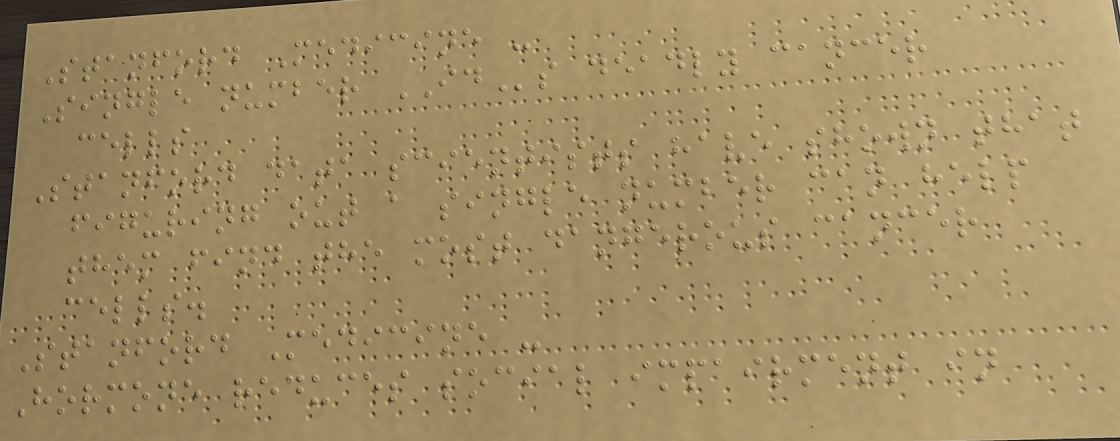Stanford Medicine -
Single number IDs deadly cancer
cells
Stanford data scientists have shown that
figuring out a single number can help
them find the most dangerous cancer
cells.
Stanford Medicine -
Hormone reduces social impairment in
